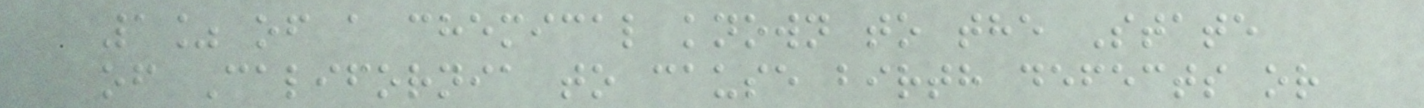1% of a chemical known to the State
of California to cause birth defects or
